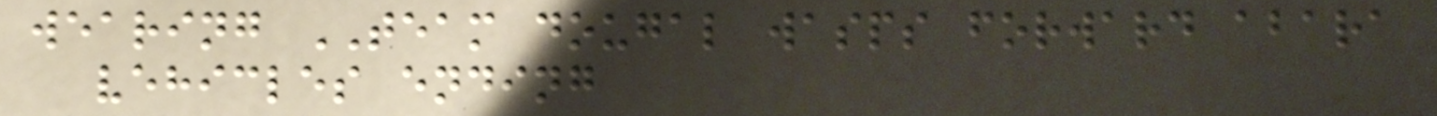wearing TEAM dougal wasps forward abara
vehicles ending
